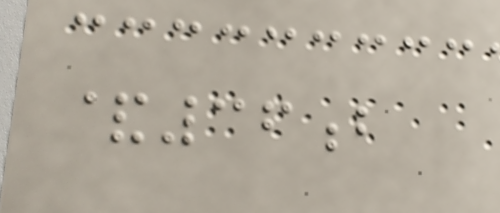&36b
